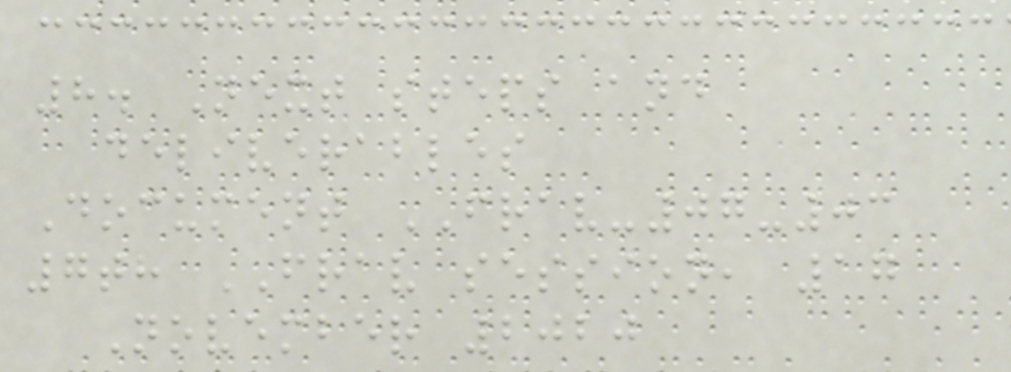8. Next steps and
deliverables
Document FRAV-07-03
7th FRAV session, 17
November 2020
